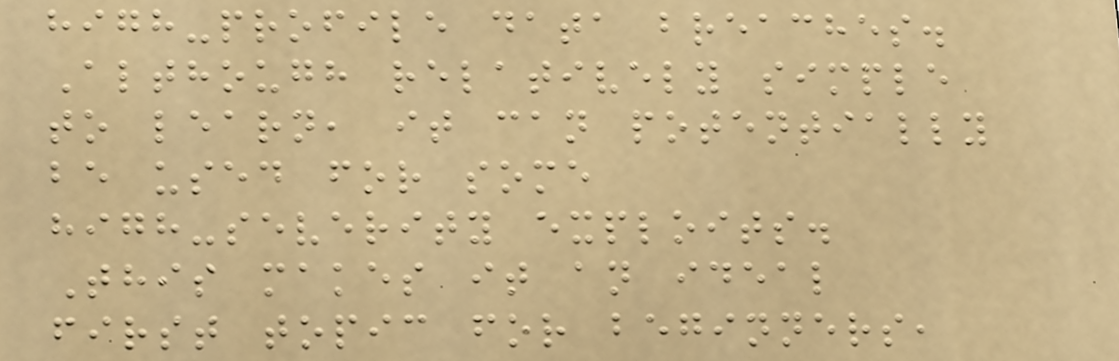high-profile data breaches.
Although relatively simple
to learn, it can potentially
be used for some
high-severity exploits.
This makes it an ideal
first topic for beginners,
